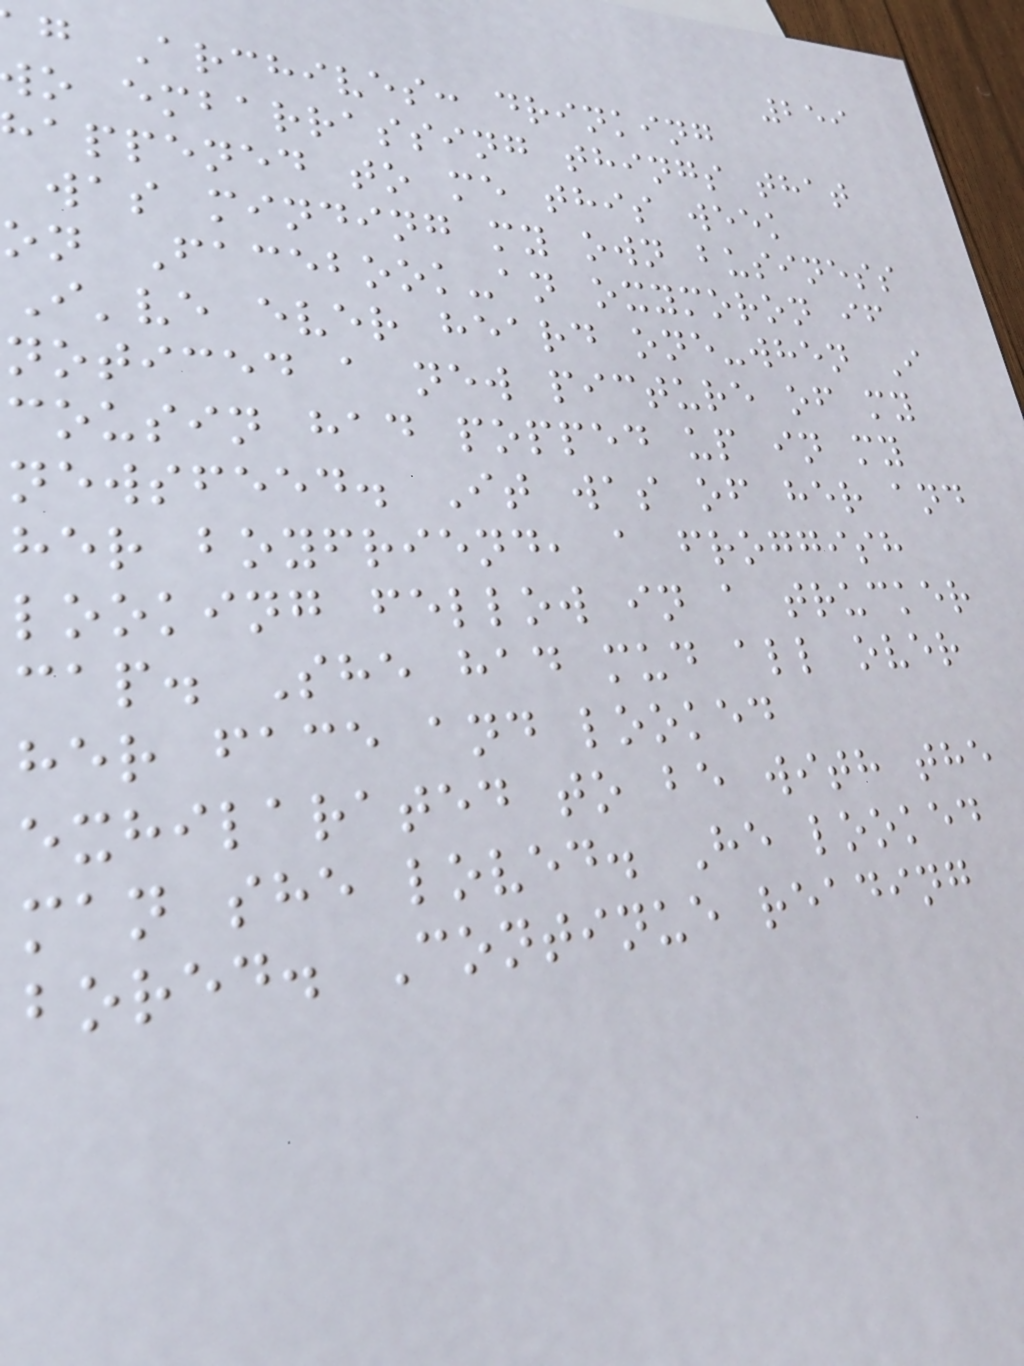259
g Archives: drinking
o embarrassing things that
happened to me this week
was minding my own business
on Facebook-an oxymoron if
I've ever heard one-when I
noticed a new picture of my
cousin had popped up in my
newsfeed. It was of her and
her boyfriend, a froggish
looking fellow in a trucker
cap. She had mud all over
her face and looked
exhilarated to be with the
man she loved. He looked
bored. Continue reading
